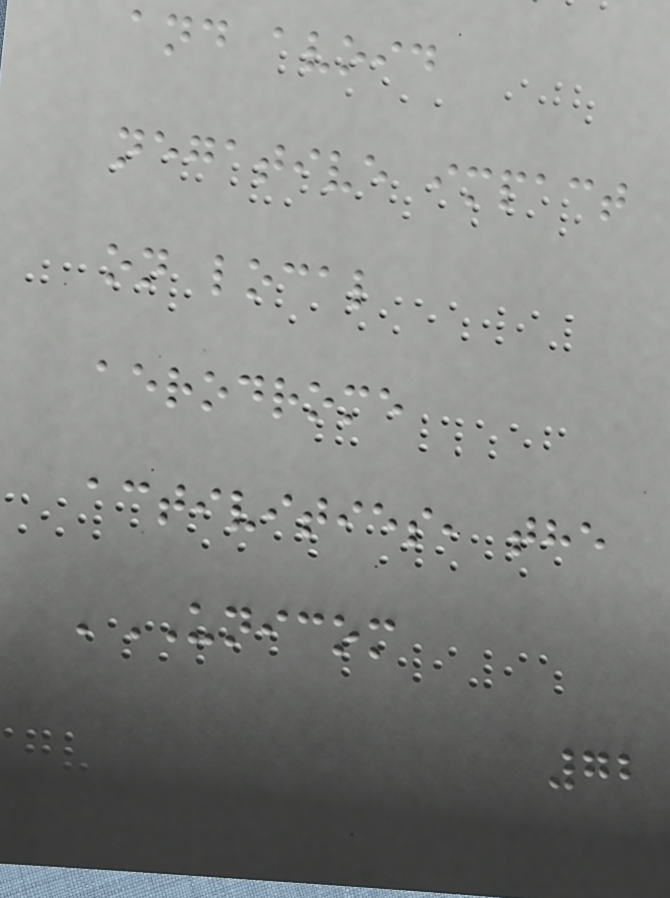and avoid
negative impact
on local
aerodrome
activities, the
'UNICOM
72
